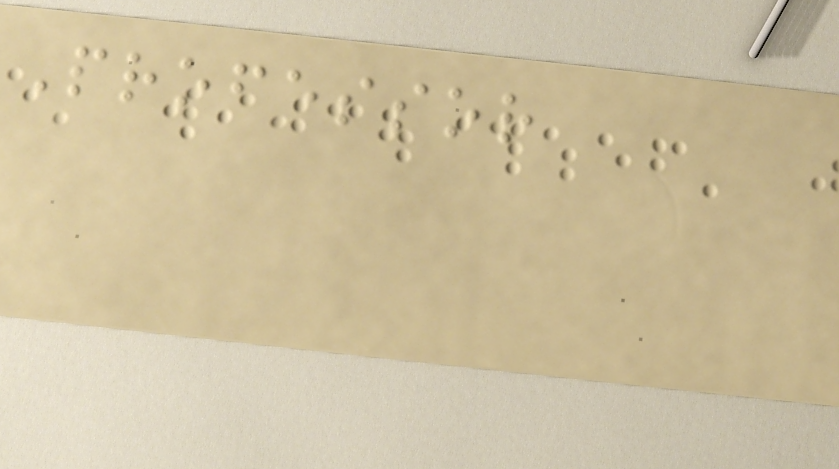Professor
